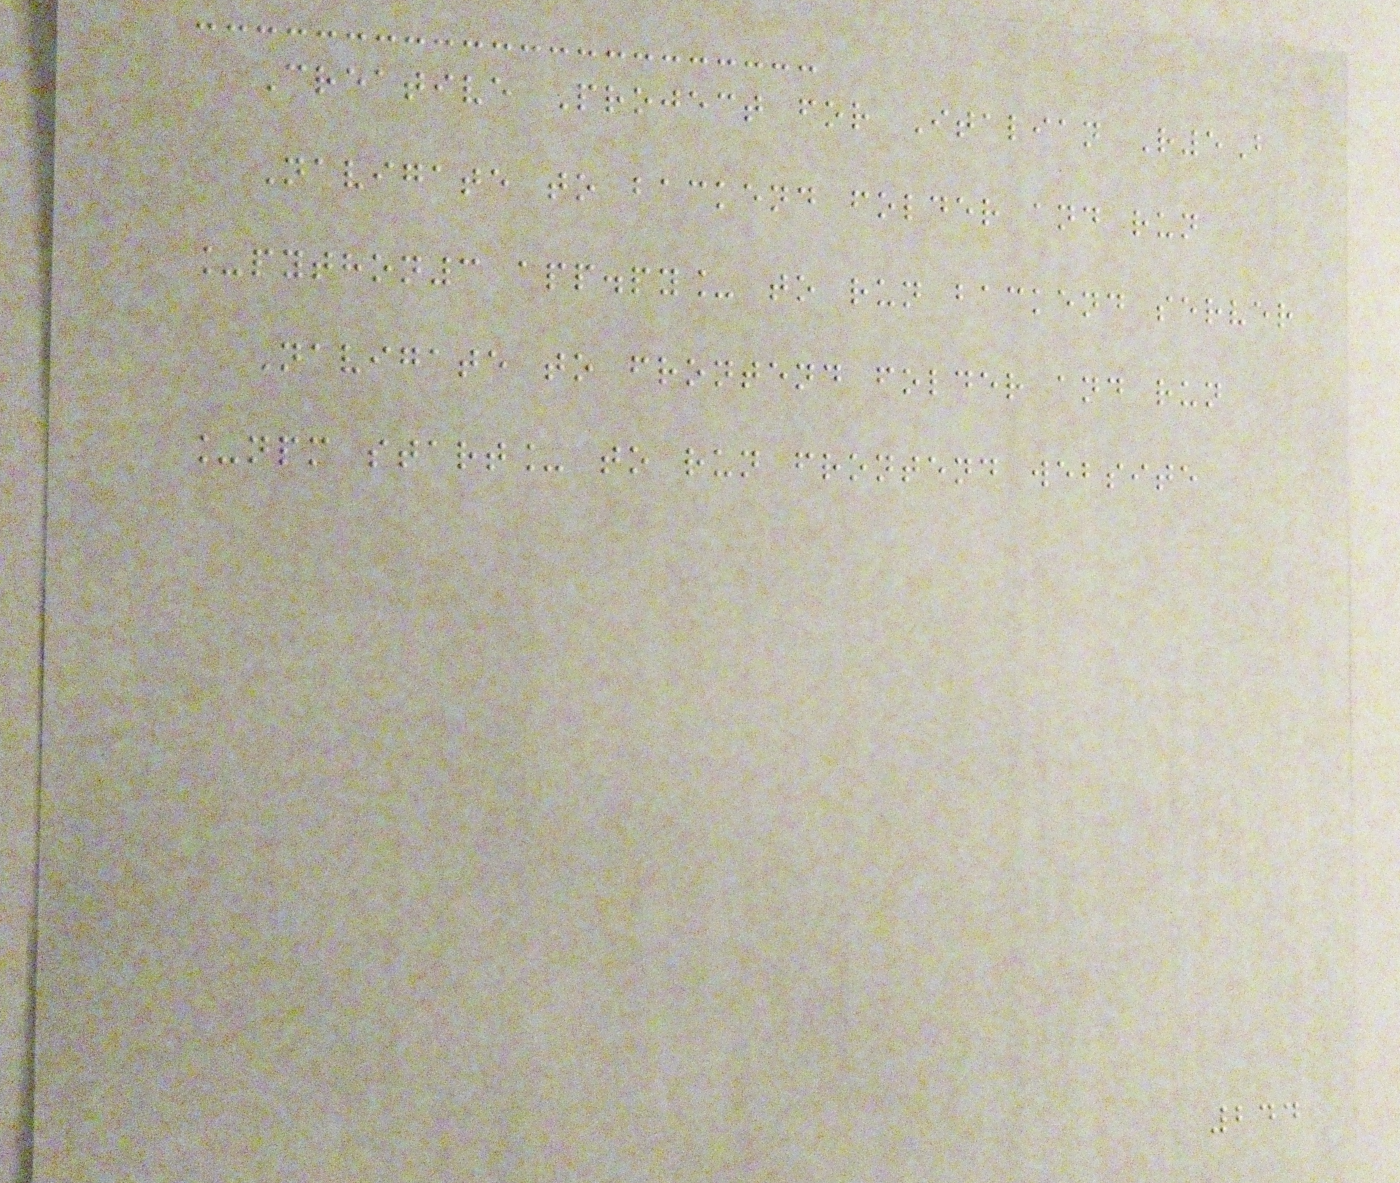Creative Project for Italian R5B
Navigate to backend folder and run
_python3 app.py_ to run backend server
Navigate to frontend folder and run
_npm start_ to run frontend website
244
